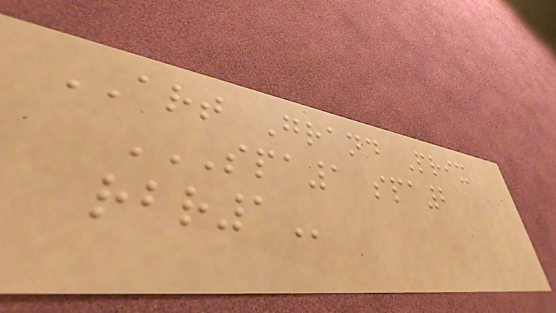ART Grand Prix
SPA1 SPA2
RBR1
